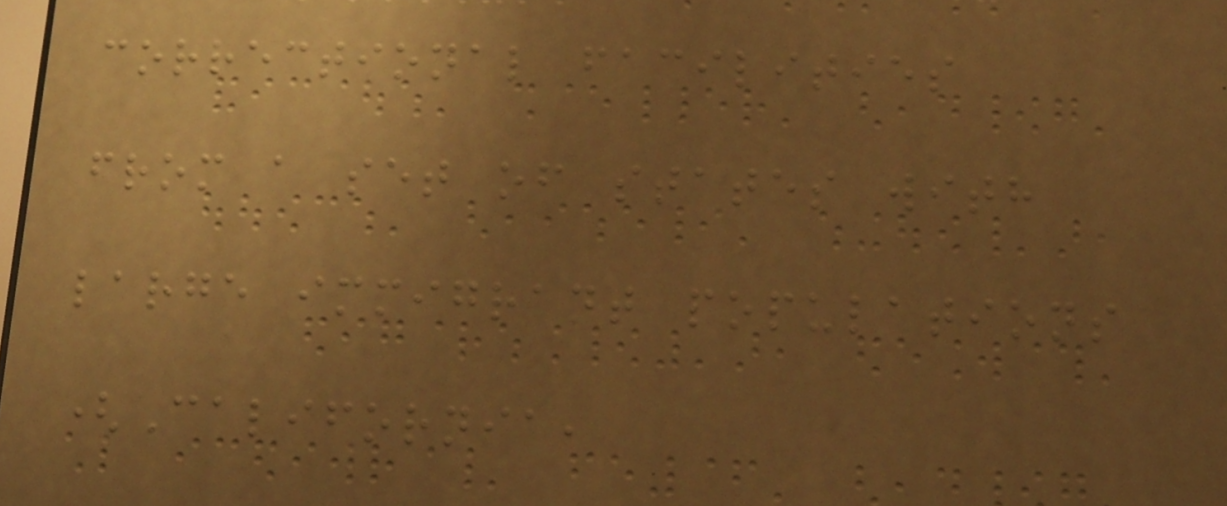correctional facilities
from a set of states with
large immigrant populations
(California,
